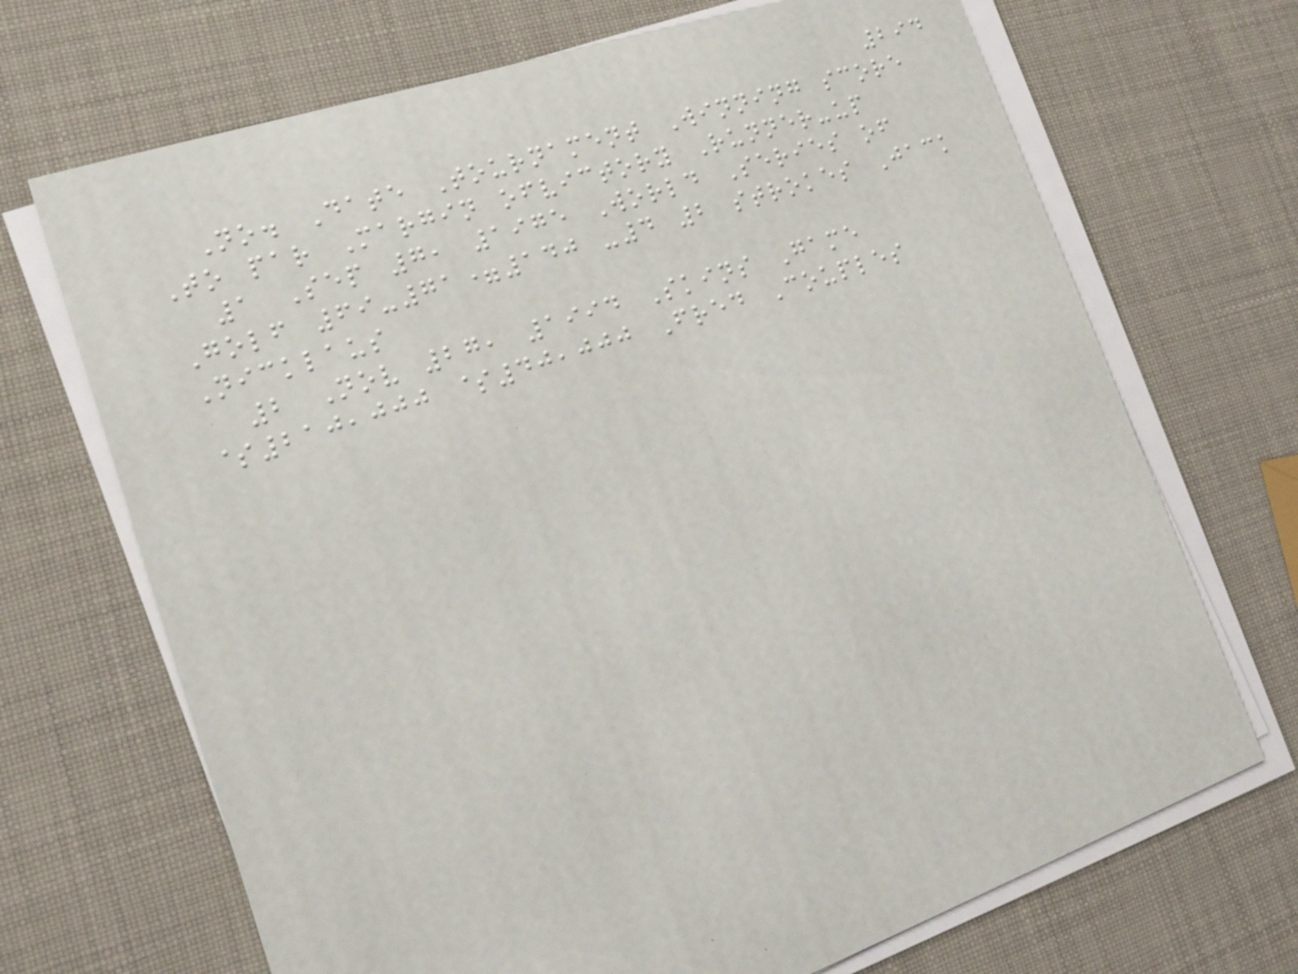294
No. Date Tournament Winning score
To par Margin ofvictory Runner-up
1 Sep 7, 1975 World Series of
Golf 69-71=140 -4 2 strokes Jack
Nicklaus
2 Nov 27, 1994 Skins Game
$210,000 $40,000 Fred Couples
